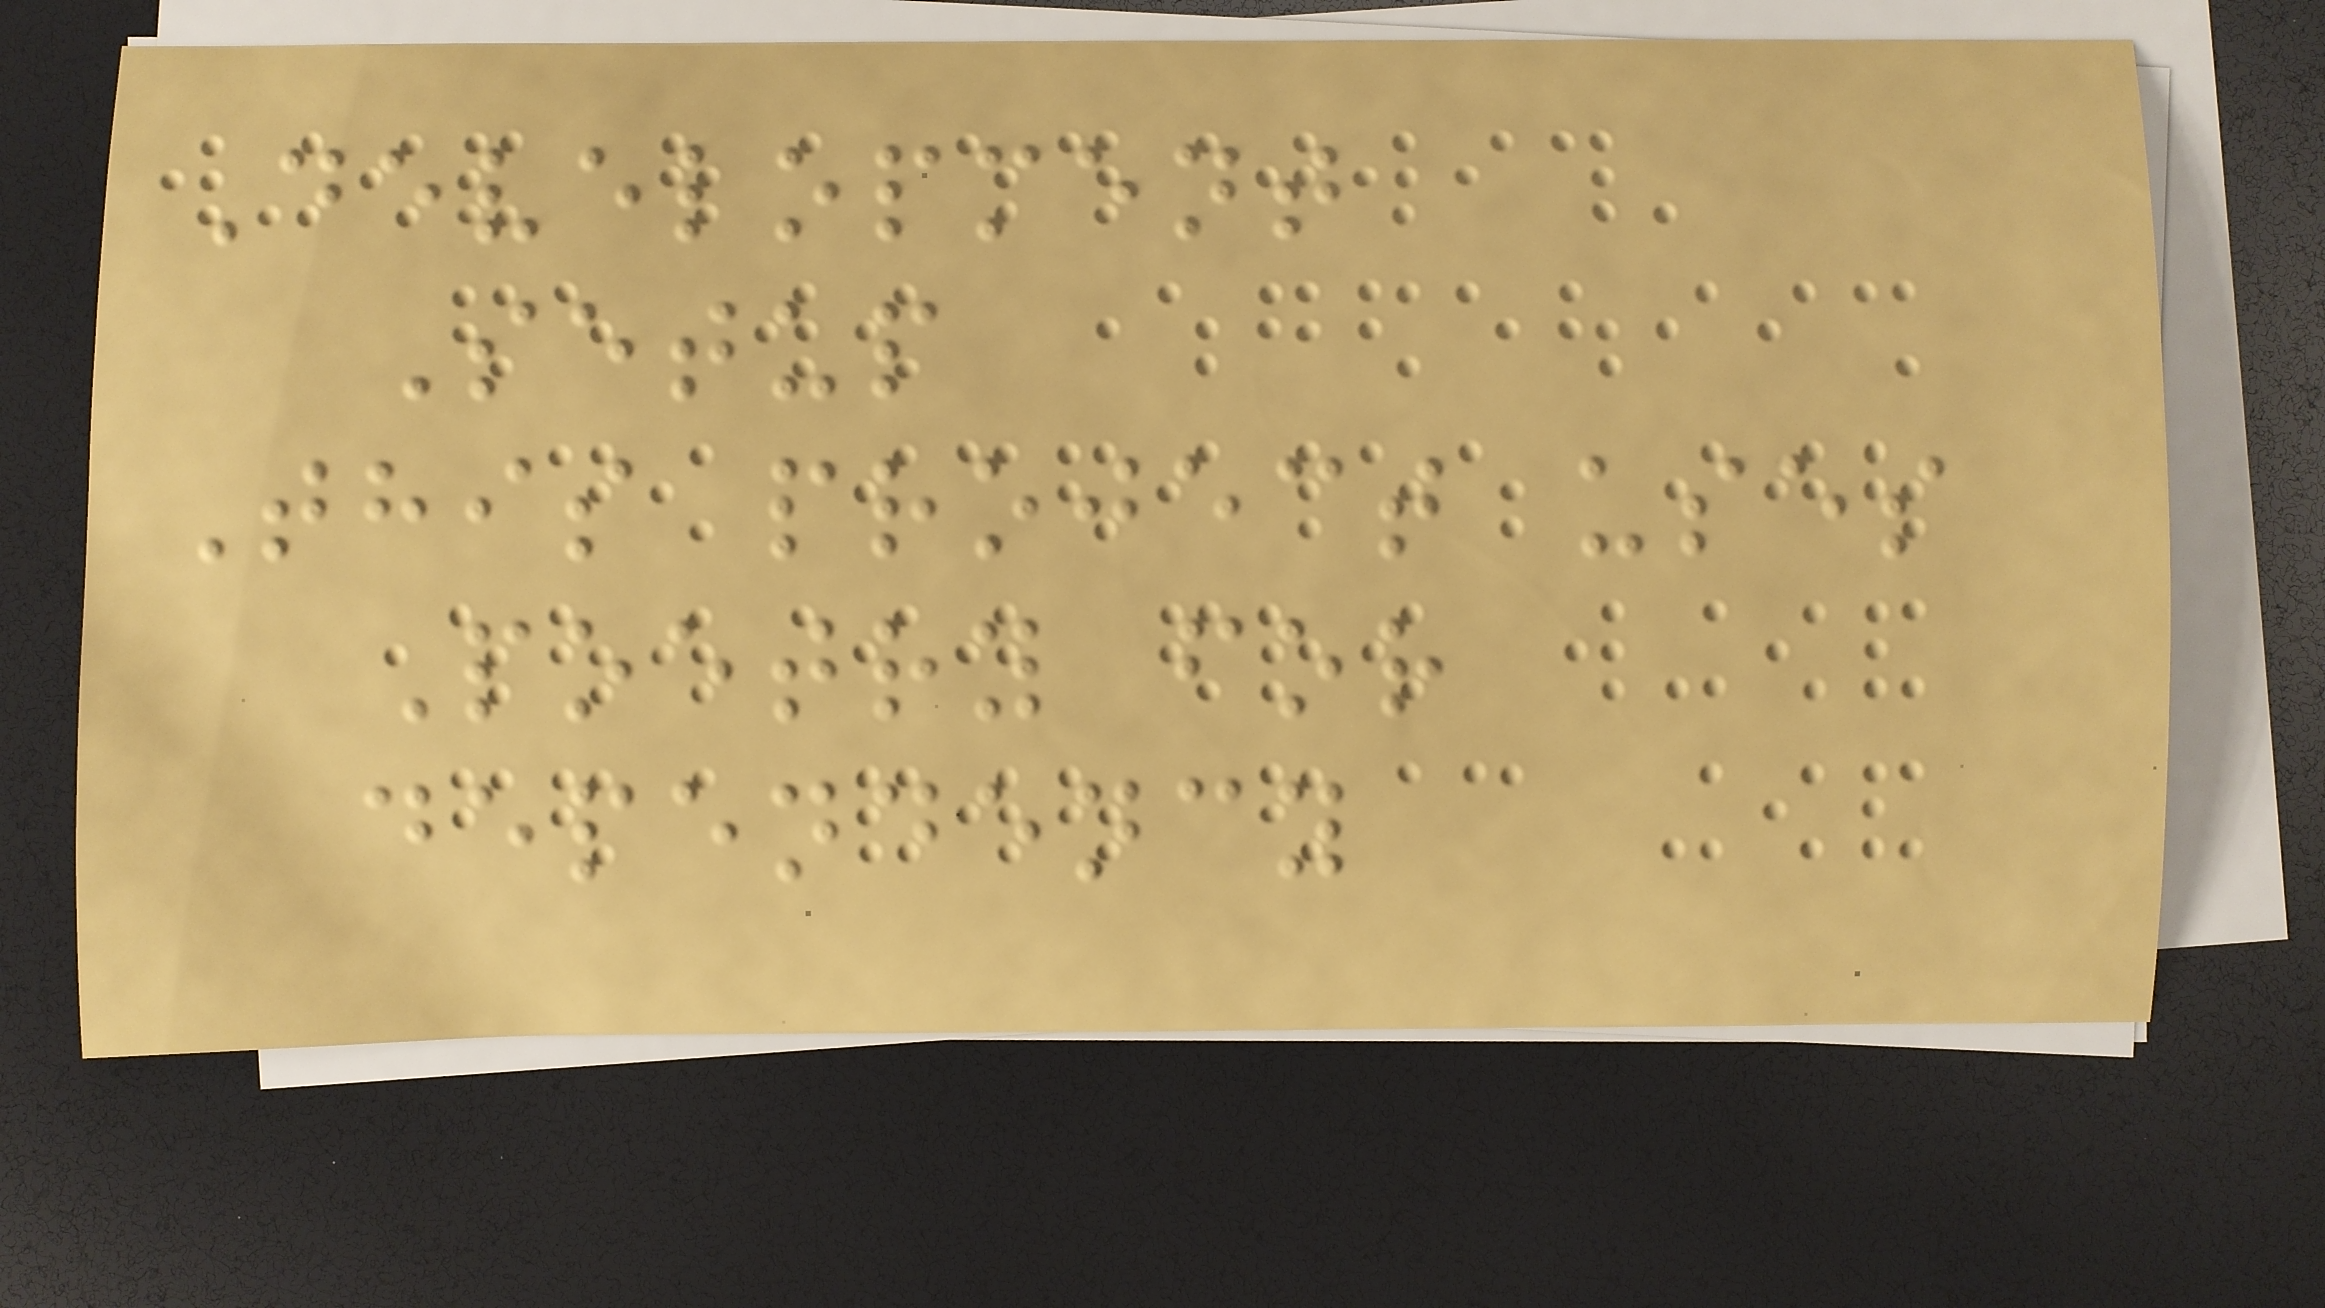Development
Setup
This project uses
Poetry for
dependency
